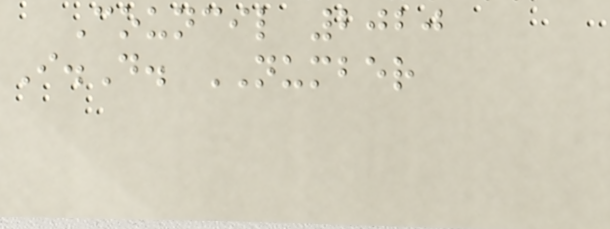Council 2020
I.D. NUMBER
